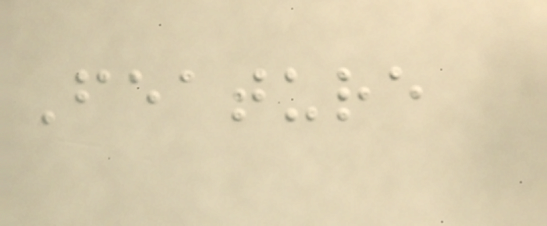Feature
